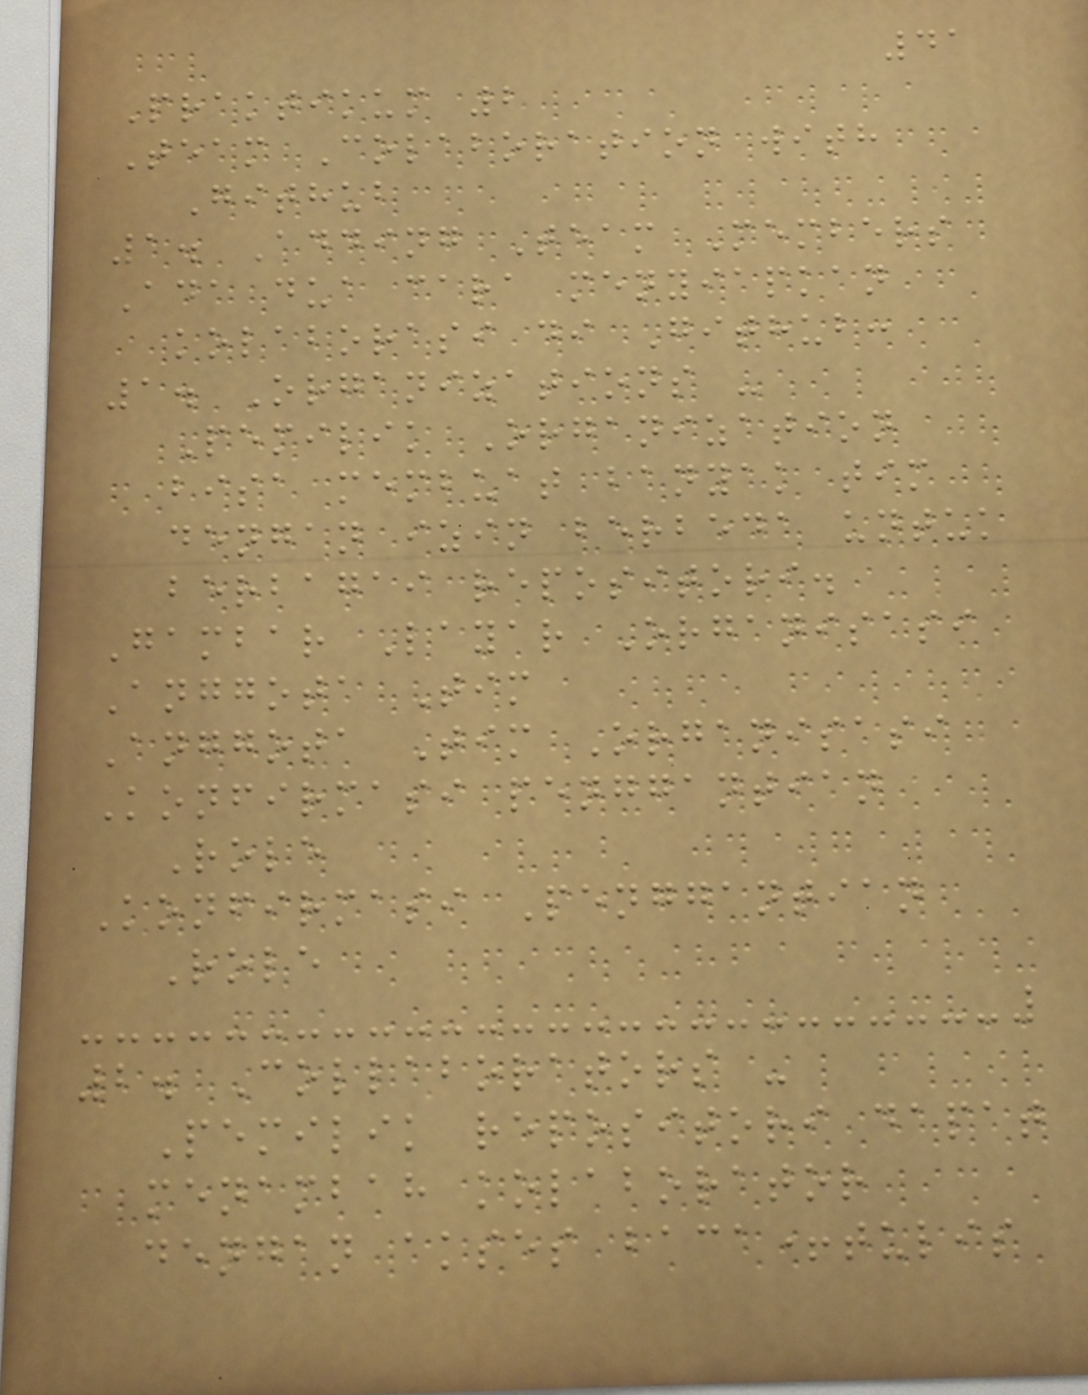41
Praktikum 2
Team Colaboration with
Github
1. Adding Team Members
Ada dua cara menyiapkan
kolaborasi di Github:
1. Organizations -
Pemilik Organization
bisa membuat banyak tim
dengan izin berbeda untuk
berbagai repositori.
Gambar Layar Organisasi
Anggota Tim
Anggota Tim Organisasi
Konfirmasi penggantian
Role
Konfirmasi Penggantian
Role
2. Collaborators -
Pemilik repositori dapat
menambah kolaborator
dengan akses baca+tulis
